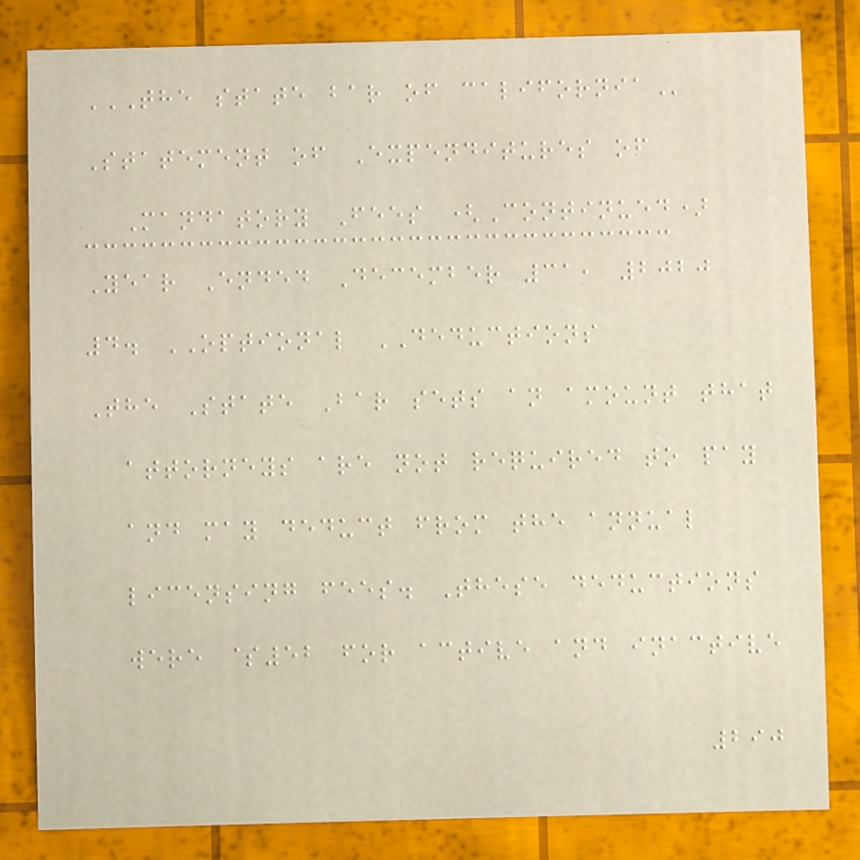THE STATE BAR OF CALIFORNIA
Statement of Expenditures of
Mandatory Fees (Continued)
Year Ended December 31, 2020
4. OPTIONAL DEDUCTIONS
The State Bar sets an amount that
attorneys are not required to pay
and may deduct from the annual
licensing fees. These deductions
were $52 for active and inactive
290
